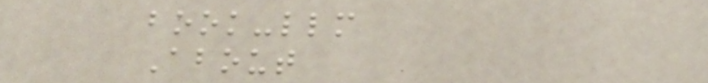book-llm
About
